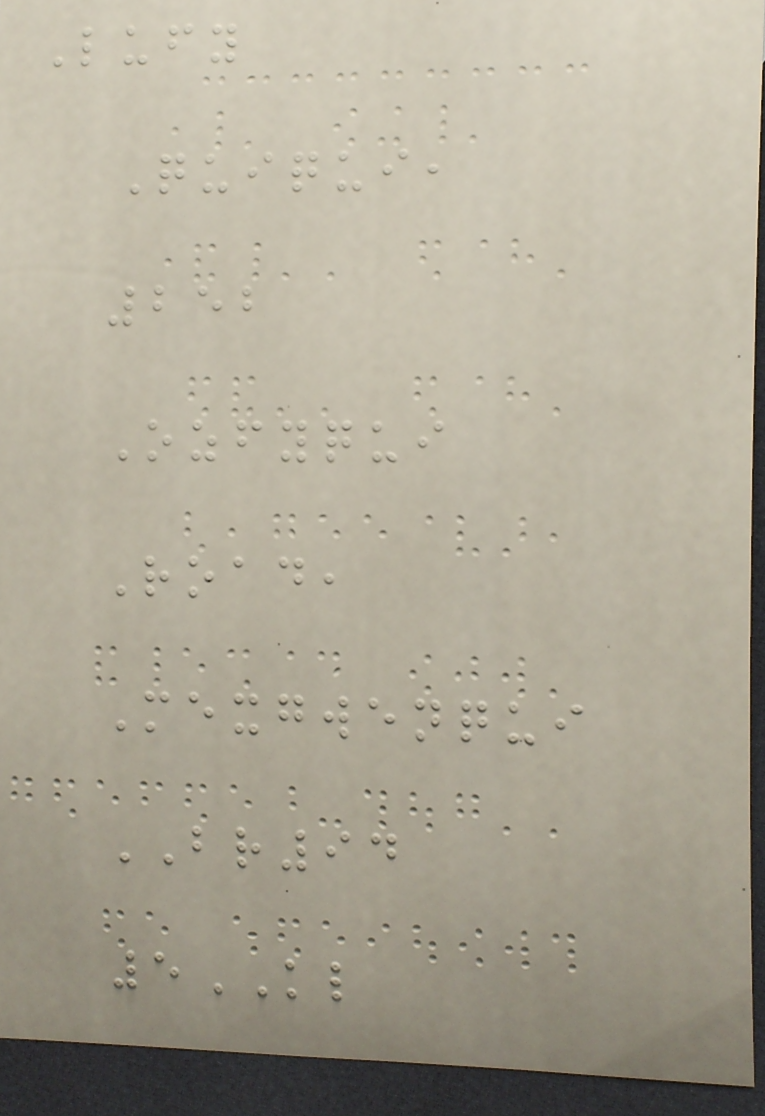Lufy
Quiqui,
252
Ozfyqui
Road,
Mexgwenqui
BR94
5KL
